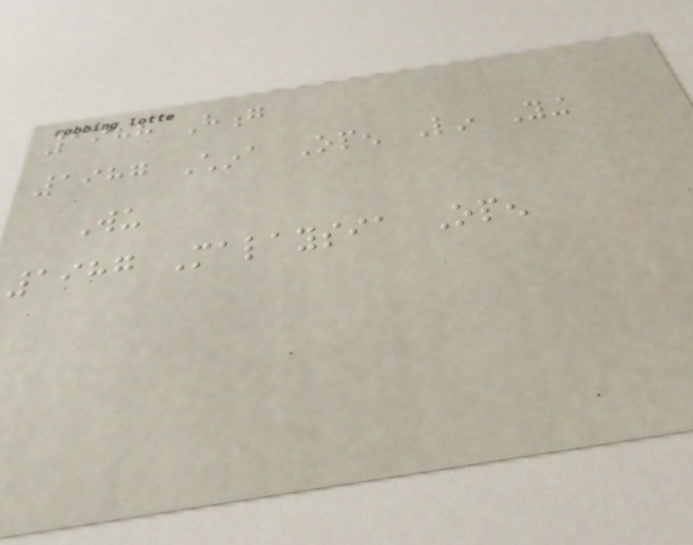1988 Hong
1987 China Open Lin Ying
Wu
1987 Malaysia Open
